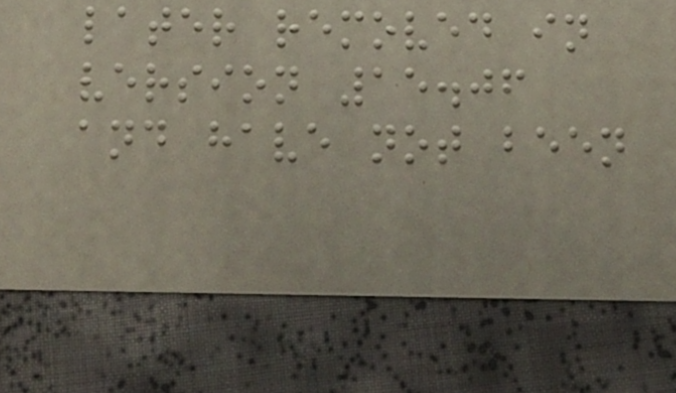later removed in
version 15.06
and have not been
